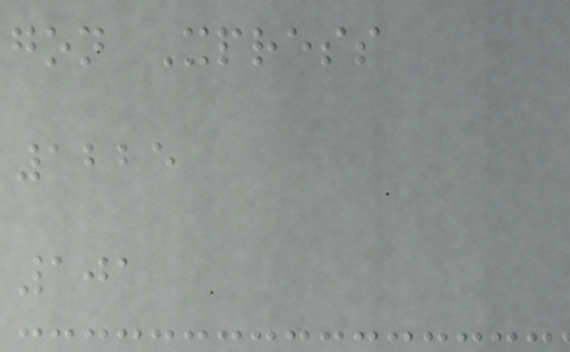gon Xpress
1225
101
